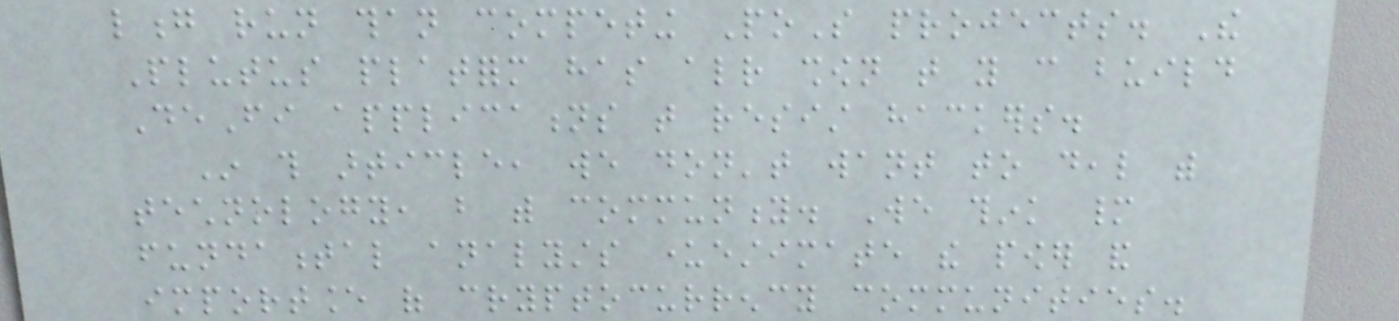long run than competing PoS projects. The
Plutus platform has already shown that you can build
DeFi applications that resist hackers.
In this article, we don't want to deal with
technology, but with community. We think many
fundamental analysts underestimate the power and
importance of cryptocurrency communities.
